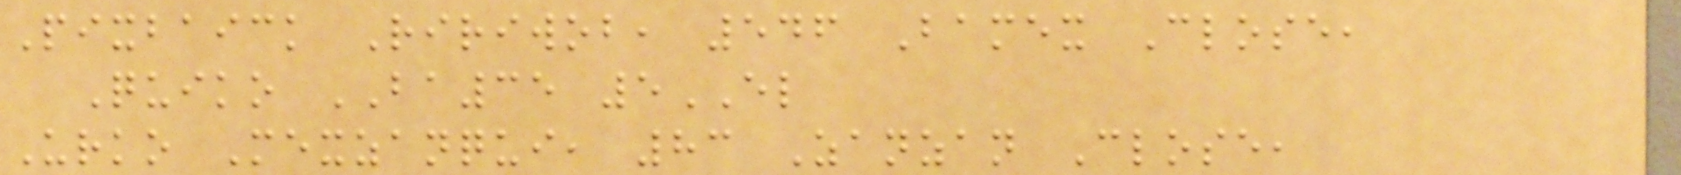Pixbaick Ririwob, 546 Bamex Close,
Quiko BA35 5EL
Urko Mexzanqui, 83 Zanzan Close,
